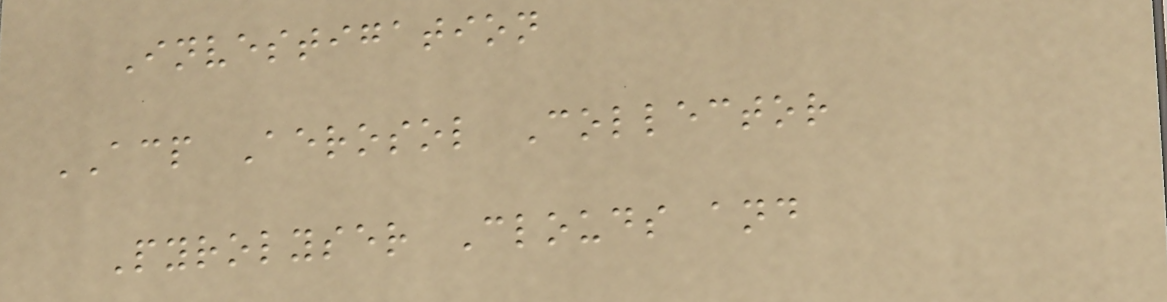Investigation
ACP Aerosol Collector
Pyrolyser Clouds and
